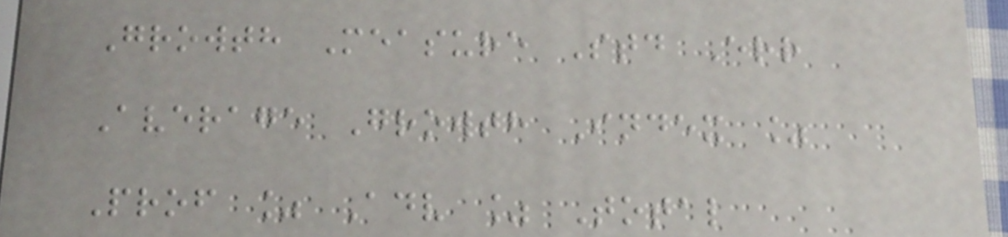Growth Measure Std Err
Average Growth Index %
Prof % Adv % Total
